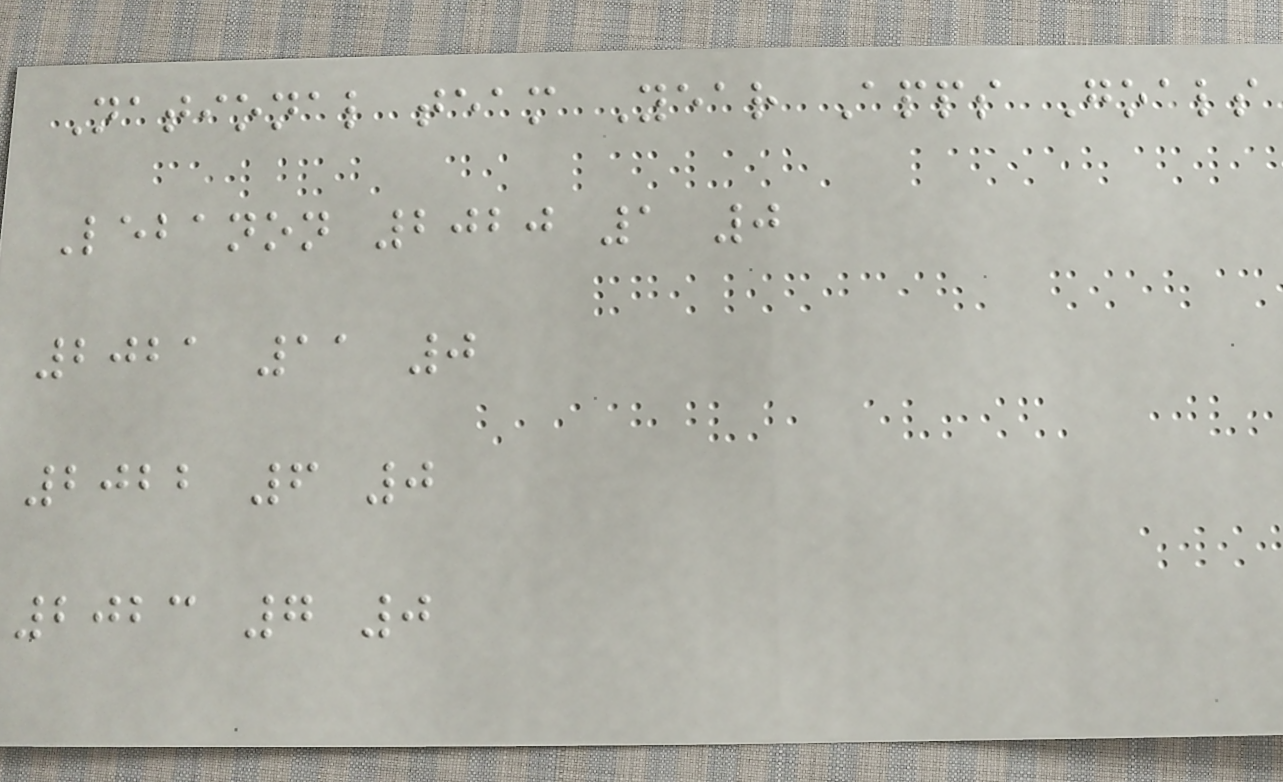National team Year Apps Goals
Lebanon 2020 1 0
2021 11 0
2022 6 0
2023 7 0
